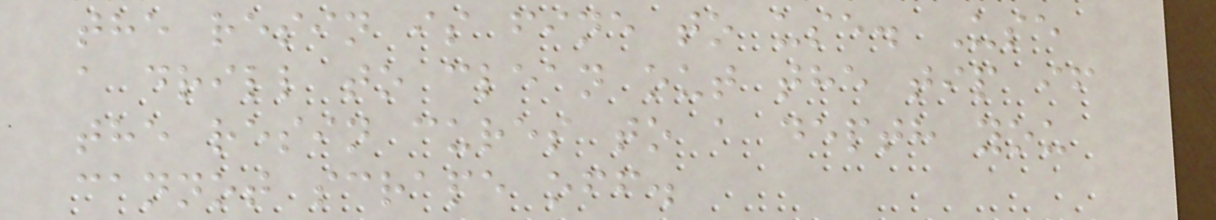the resin is fine to use. Use
a drill to clean out the tip if
the resin cures to a depth you
cannot scrape off.
